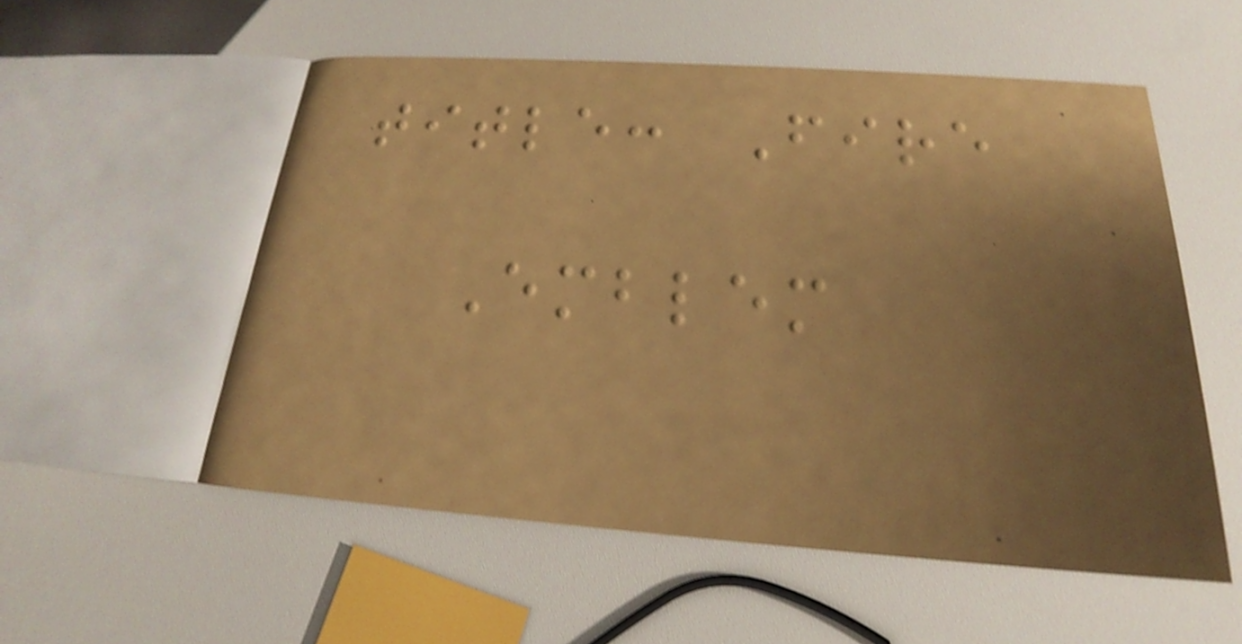title: Fire
Emblem
